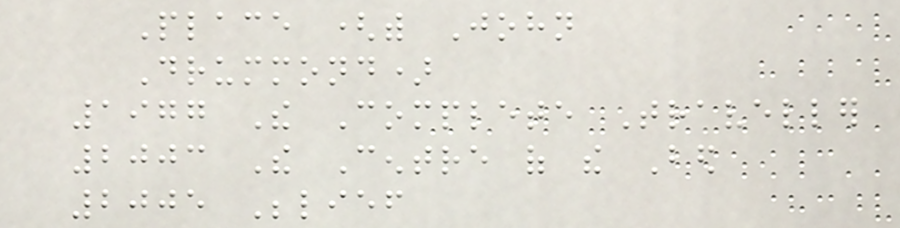Place (with John
Drummond)
1977 The Complete Traveller
2003 The Centre of the Bed
2005 Belief
